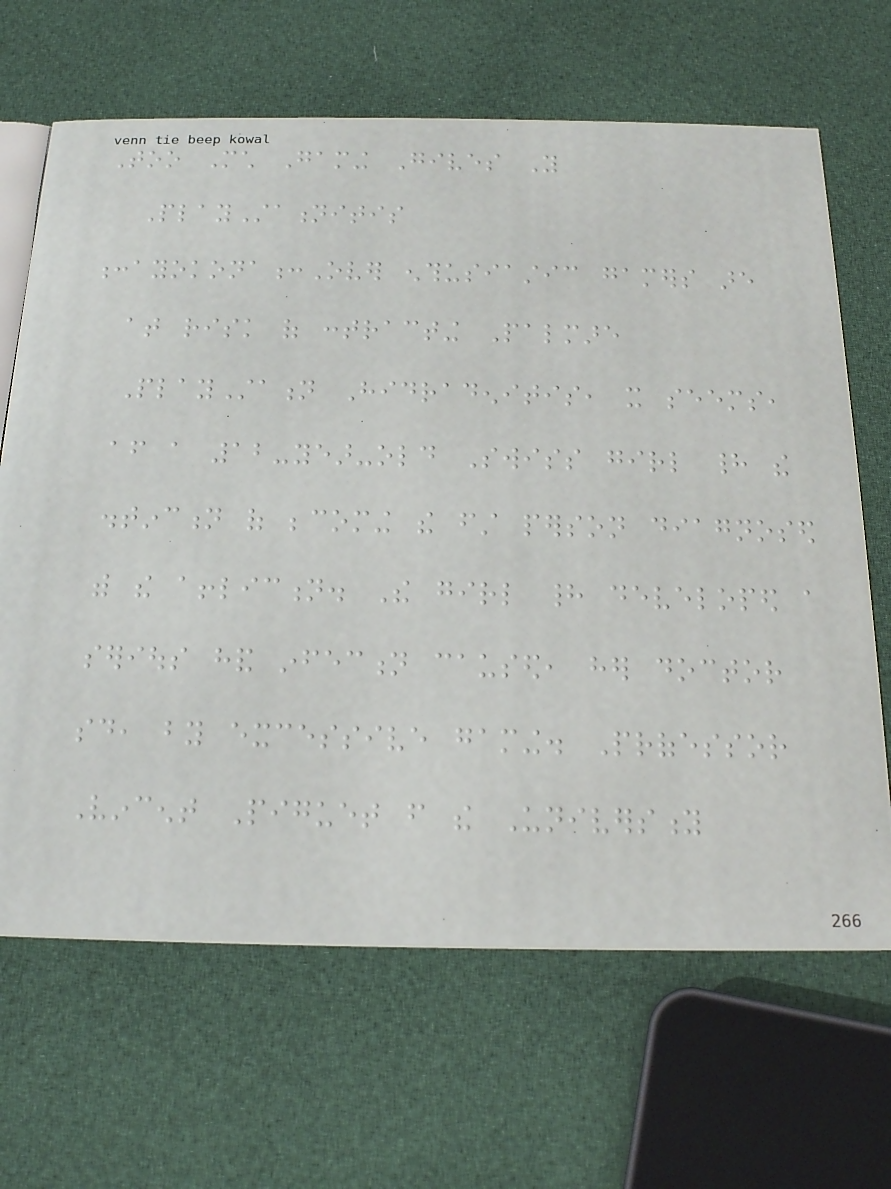Too Much Gaming Gives You
PlayStationitis
:ayokona:Over enthusiastic gamers are
at risk of contracting Palmare
PlayStation Hidradenitis, it seems,
after a 12-year-old Swiss girl had the
distinction of becoming the first person diagnosed
with the affliction. The girl had developed a
serious hand infection caused, her doctor
said, by excessive gaming. Professor
Vincent Piguet from the University
